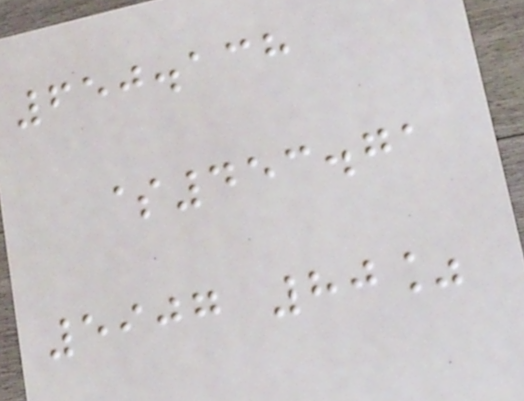650.138
$453.71
5907 80%
